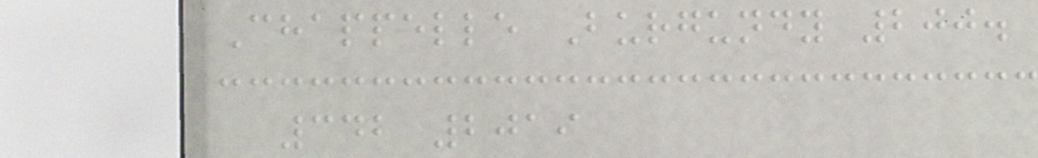Chappelle Burgundy 200.
342 2019
